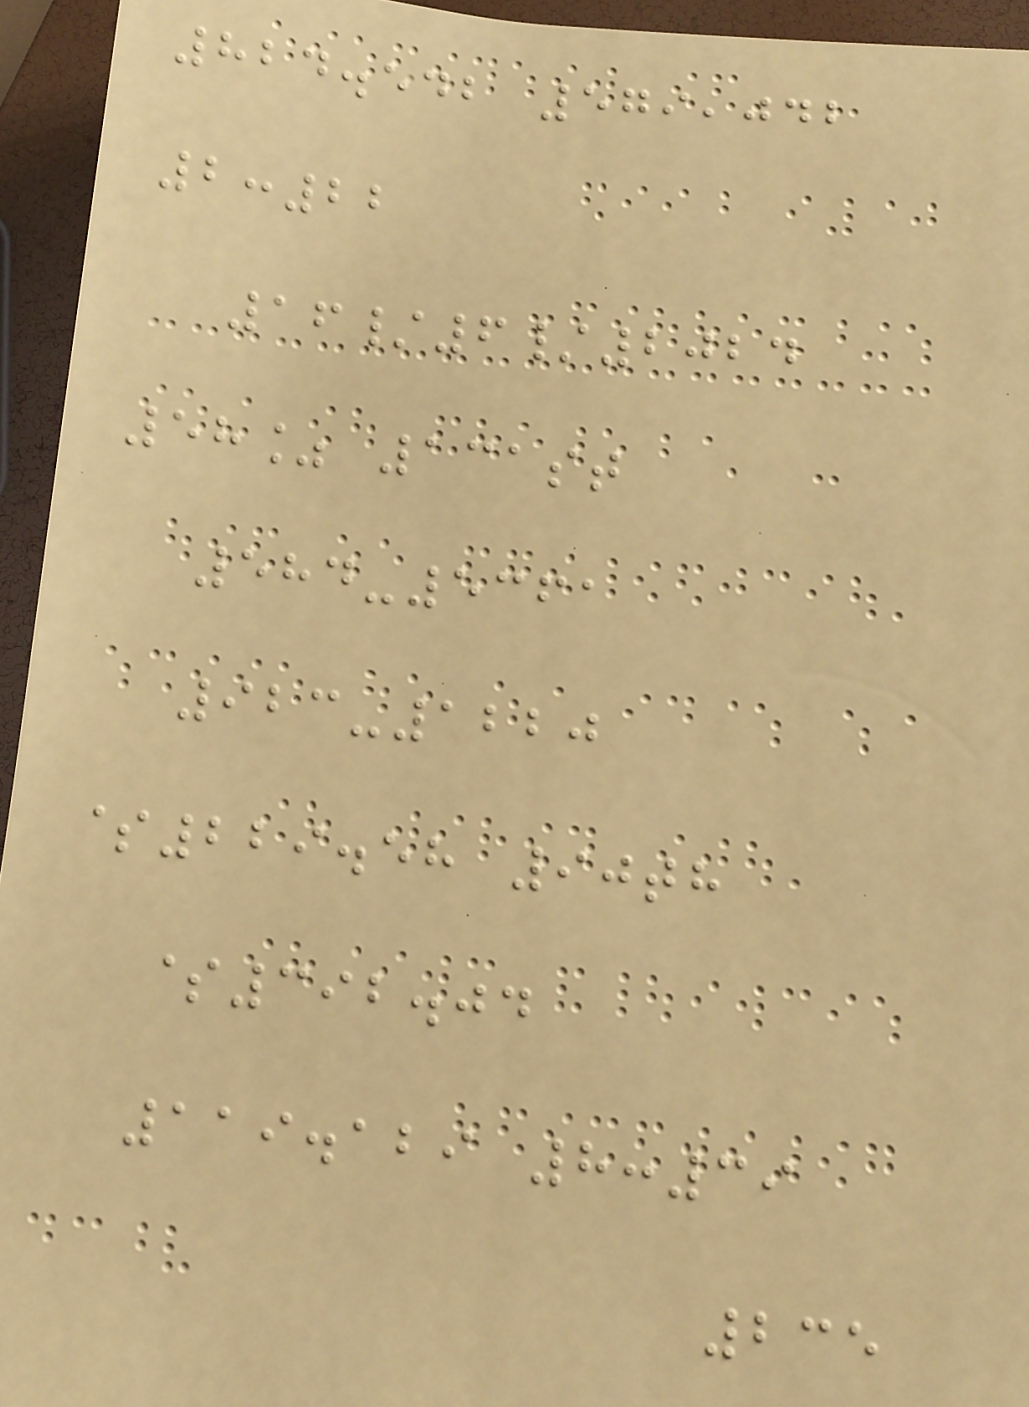824.542 579,042
2:22
16/6/2024
58% 131st
584-5361
923-1220
$229.58 90th
$392.04
119.129 8:39
235
